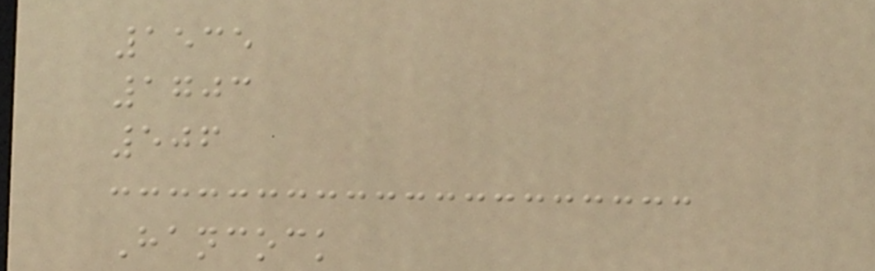1535
1703
506
Hancock
